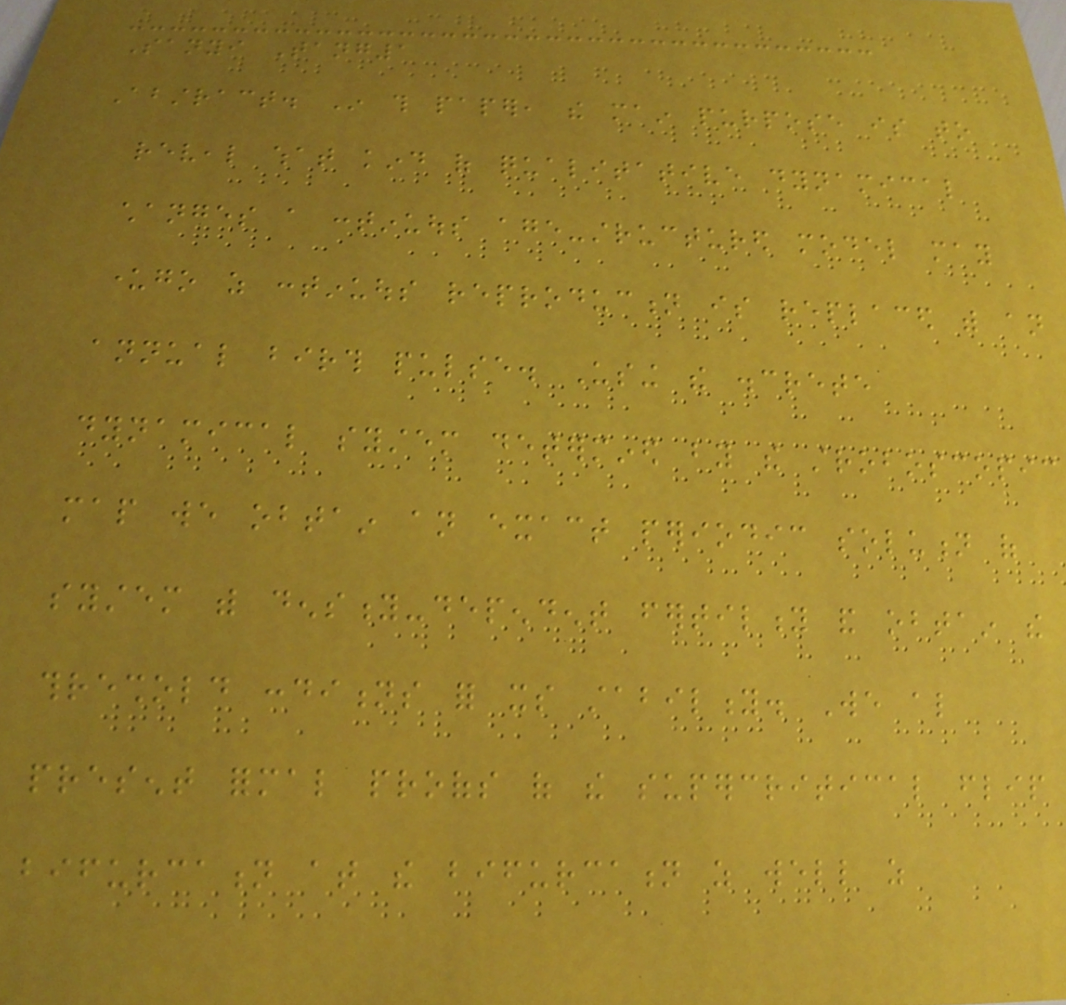Sanyi Tang1
Abstract. In this paper, the main purpose is to
reveal what kind of qualitative dynamical
changes a continuous age-structured model may
undergo as continuous reproduction is replaced with an
annual birth pulse. Using the discrete
dynamical system determined by the stroboscopic
map we obtain an exact periodic solution of
system with density-dependent fertility and obtain the
threshold conditions for its stability. We also
present formal proofs of the supercritical flip
bifurcation at the bifurcation as well as
